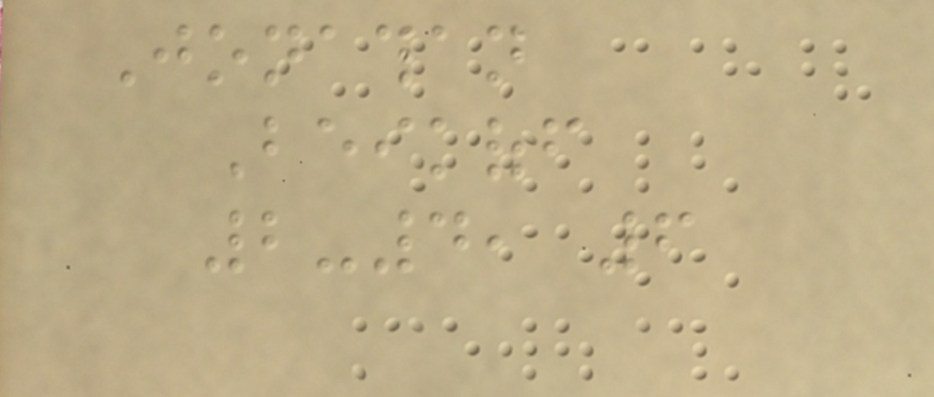Jonathan
Beikoff
2-4, 6
